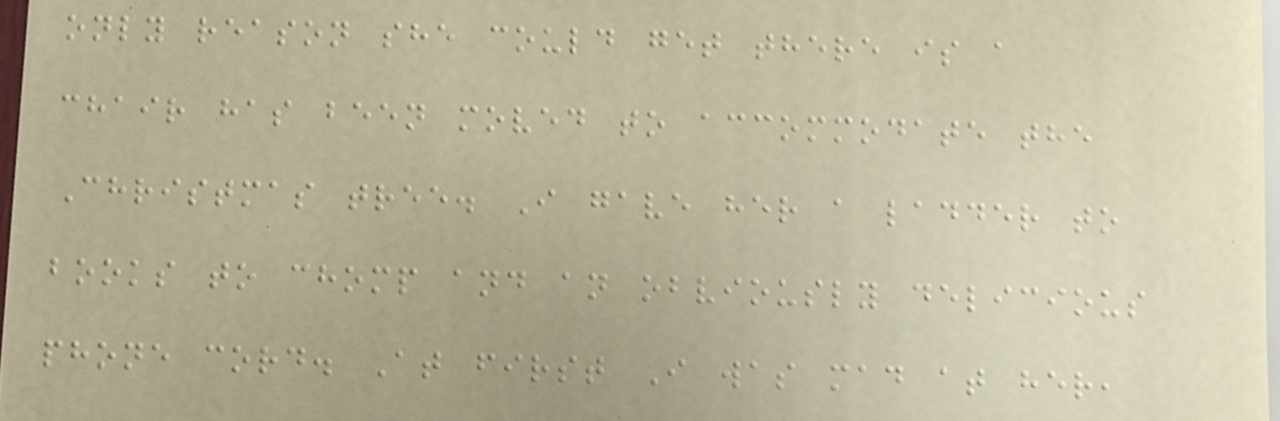only reason she could get there is a
chair has been moved to accommodate the
Christmas tree. I gave her a ladder to
books to chomp and an obviously delicious
phone cord. At first I was mad at her,
